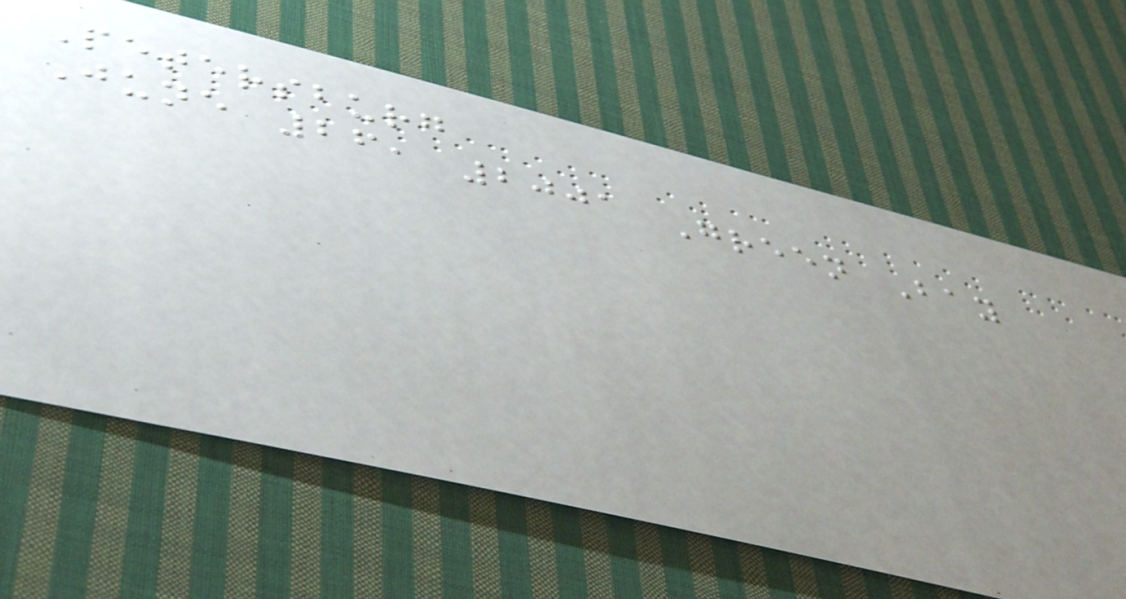Petersburg
June 26, 2001 Green Bay
